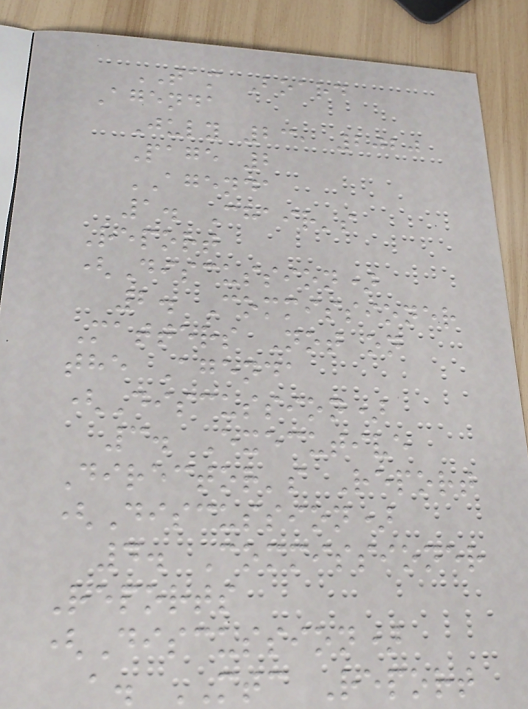TAM Board
Agenda
July 23, 2020
Page 2
AGENDA
1. Chair's
Report
(Discussion)
2. Commissioner
Matters Not on
the Agenda
(Discussion)
3. Executive
Director's Report
(Discussion)
4. Commissioner
Reports
(Discussion)
a. MTC Report
